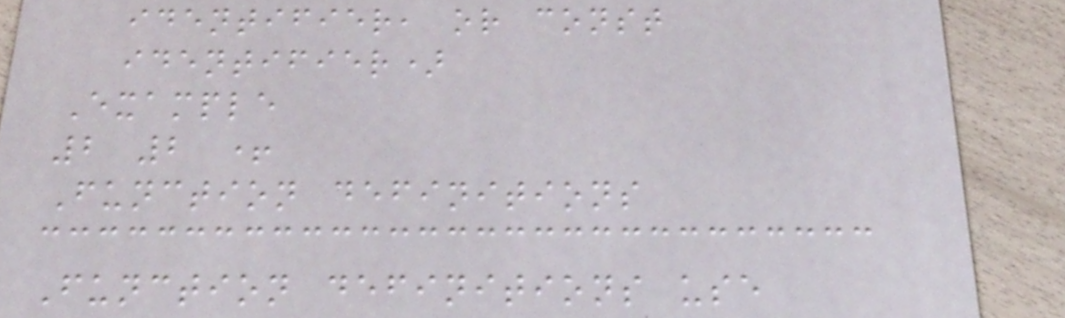identifier, or const
identifier)
Example
2 2 +
Function definitions
Function definitions use
